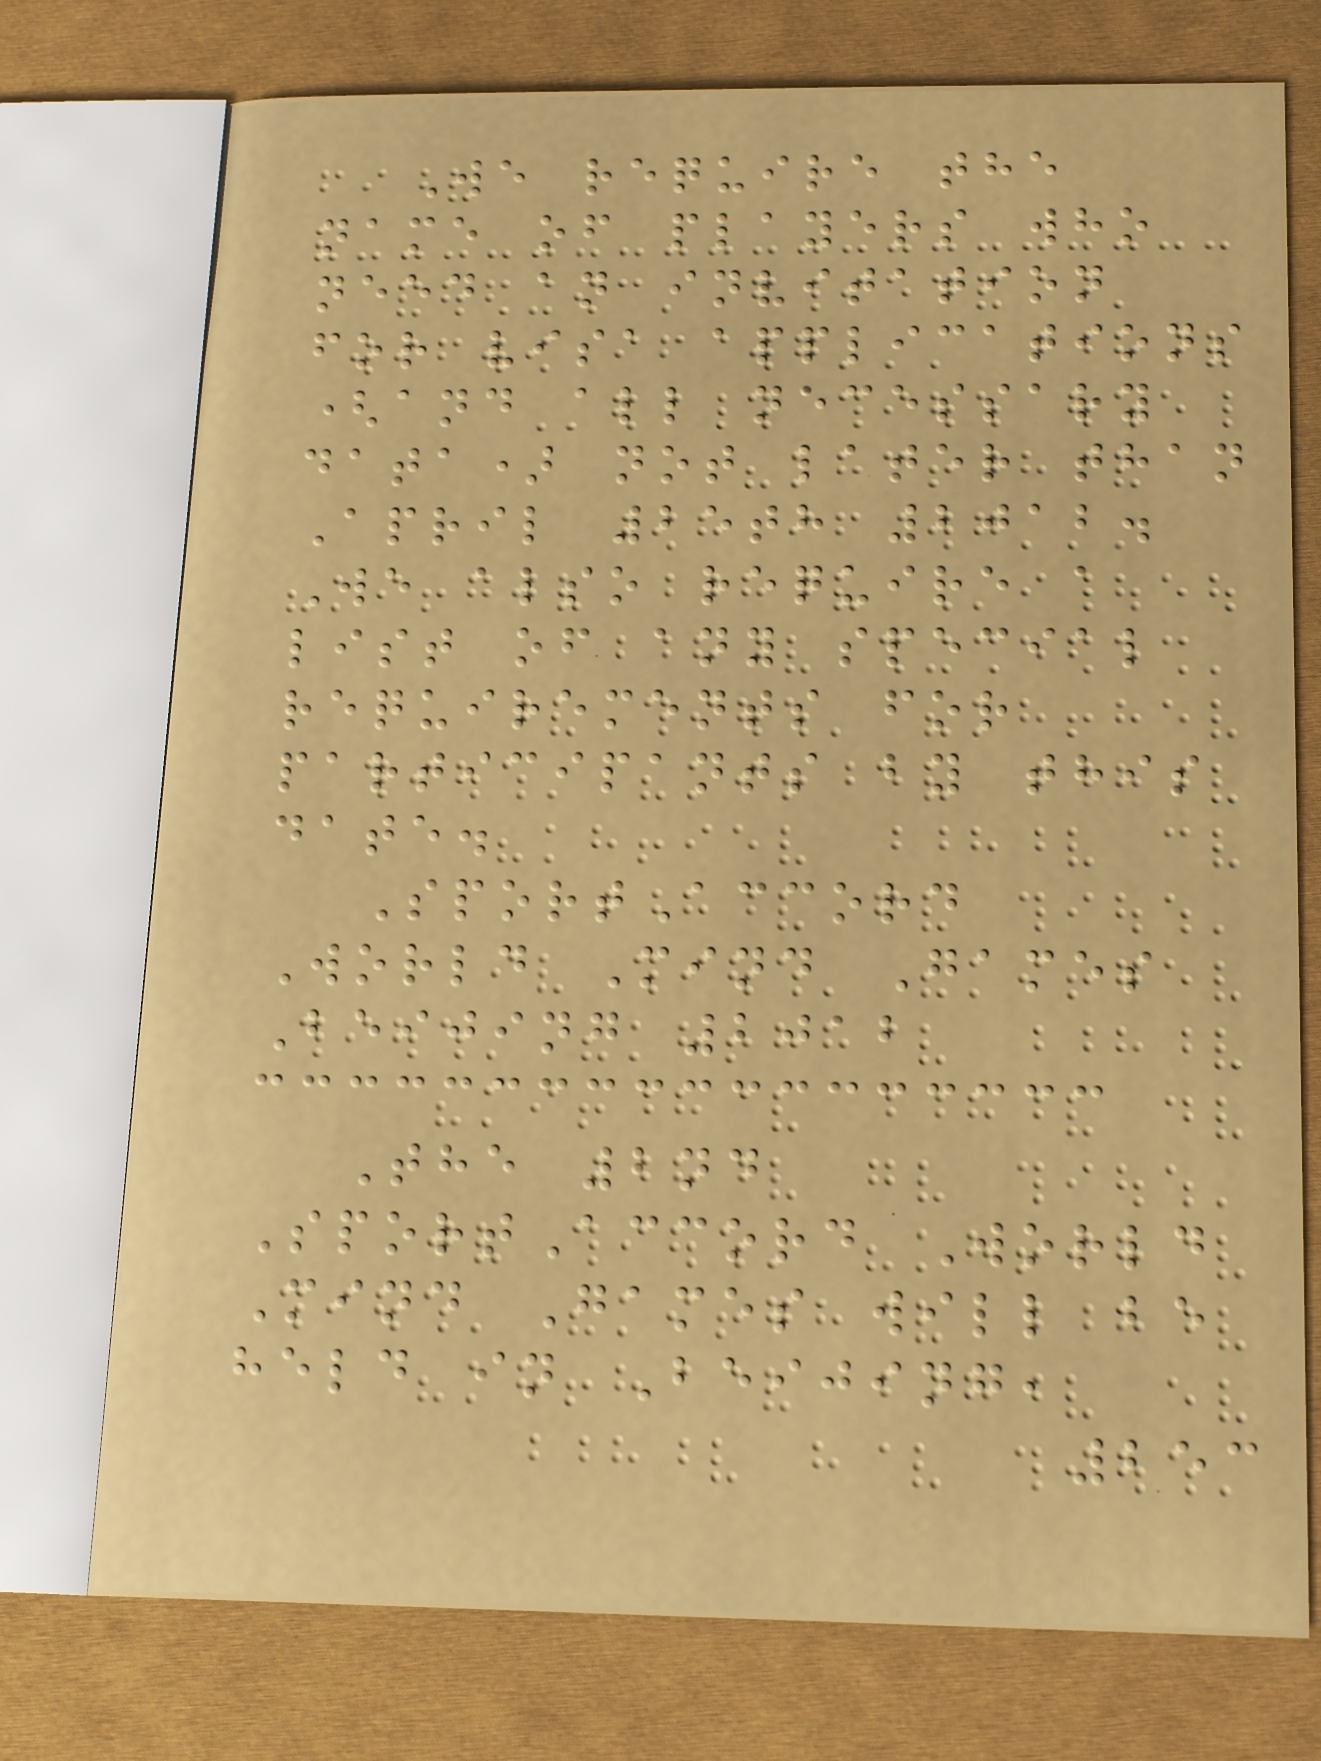We require the
name of players who
need an invitation
for visa applications
(and all necessary
data) not later than
April 25th 2012.
We also require a
list of any special
requirements for
participants by this
date.
SportAccord
World Mind Games
Beijing 2012
The 2nd
SportAccord World
Mind Games will be
held in Beijing,
253
